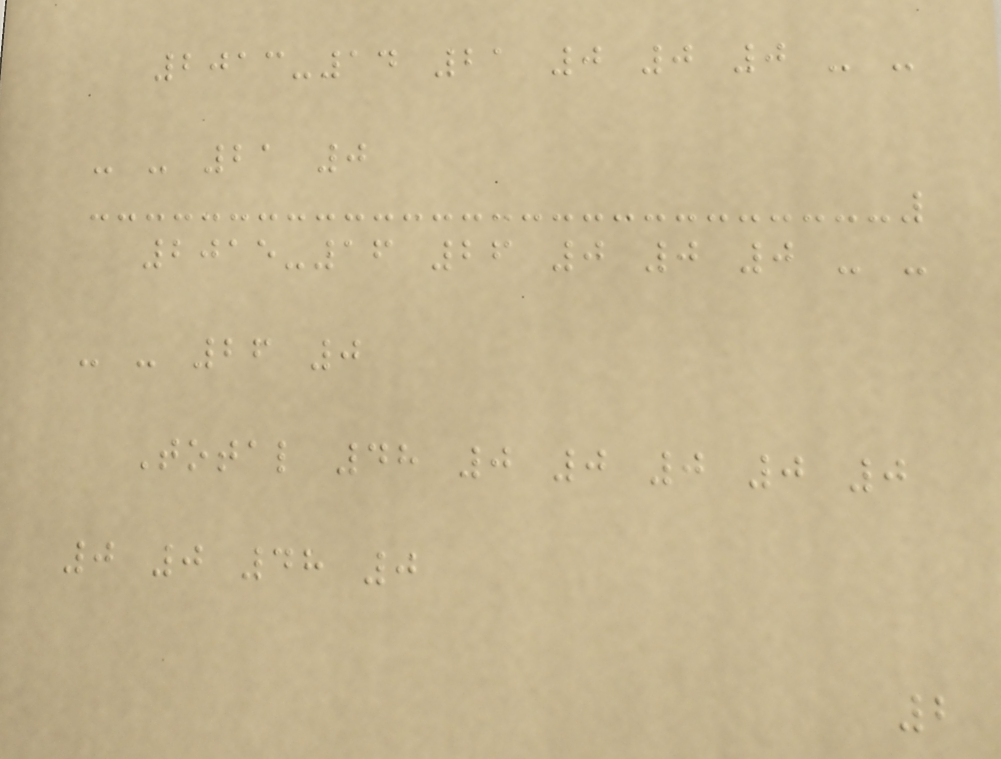2013-14 21 0 0 0 - -
- - 21 0
2015-16 26 0 0 0 - -
- - 26 0
Total 48 0 0 0 0 0
0 0 48 0
2
